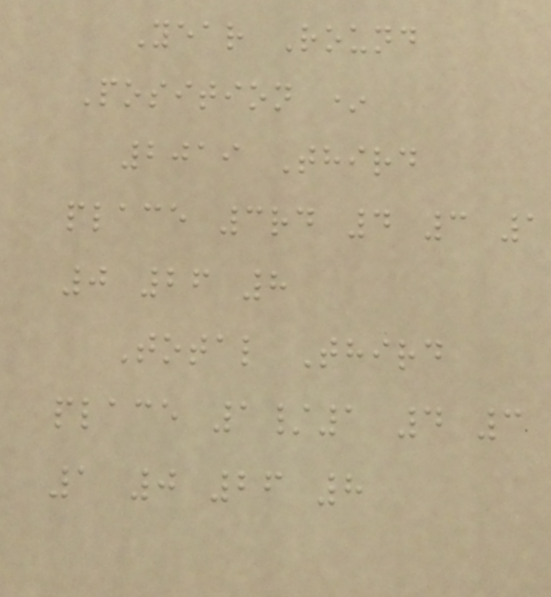Year Round
Position *
2019 Third
place 3rd 4 3 1
0 26 8
Total Third
place 1/1 4 3
1 0 26 8
